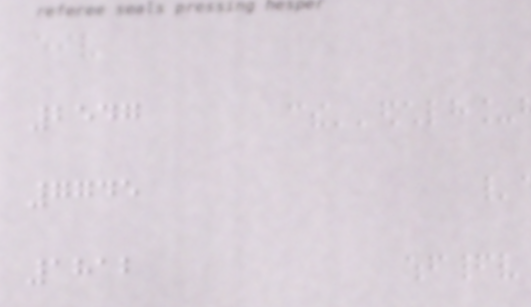2547
7745
1812
